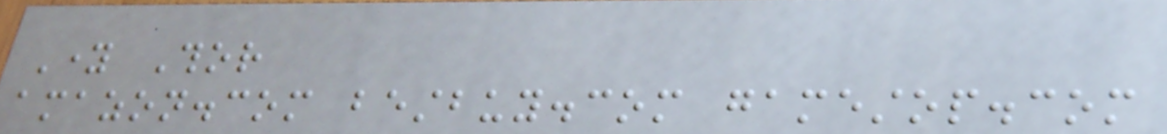Young Thor
amazon.com bestbuy.com gamestop.com
